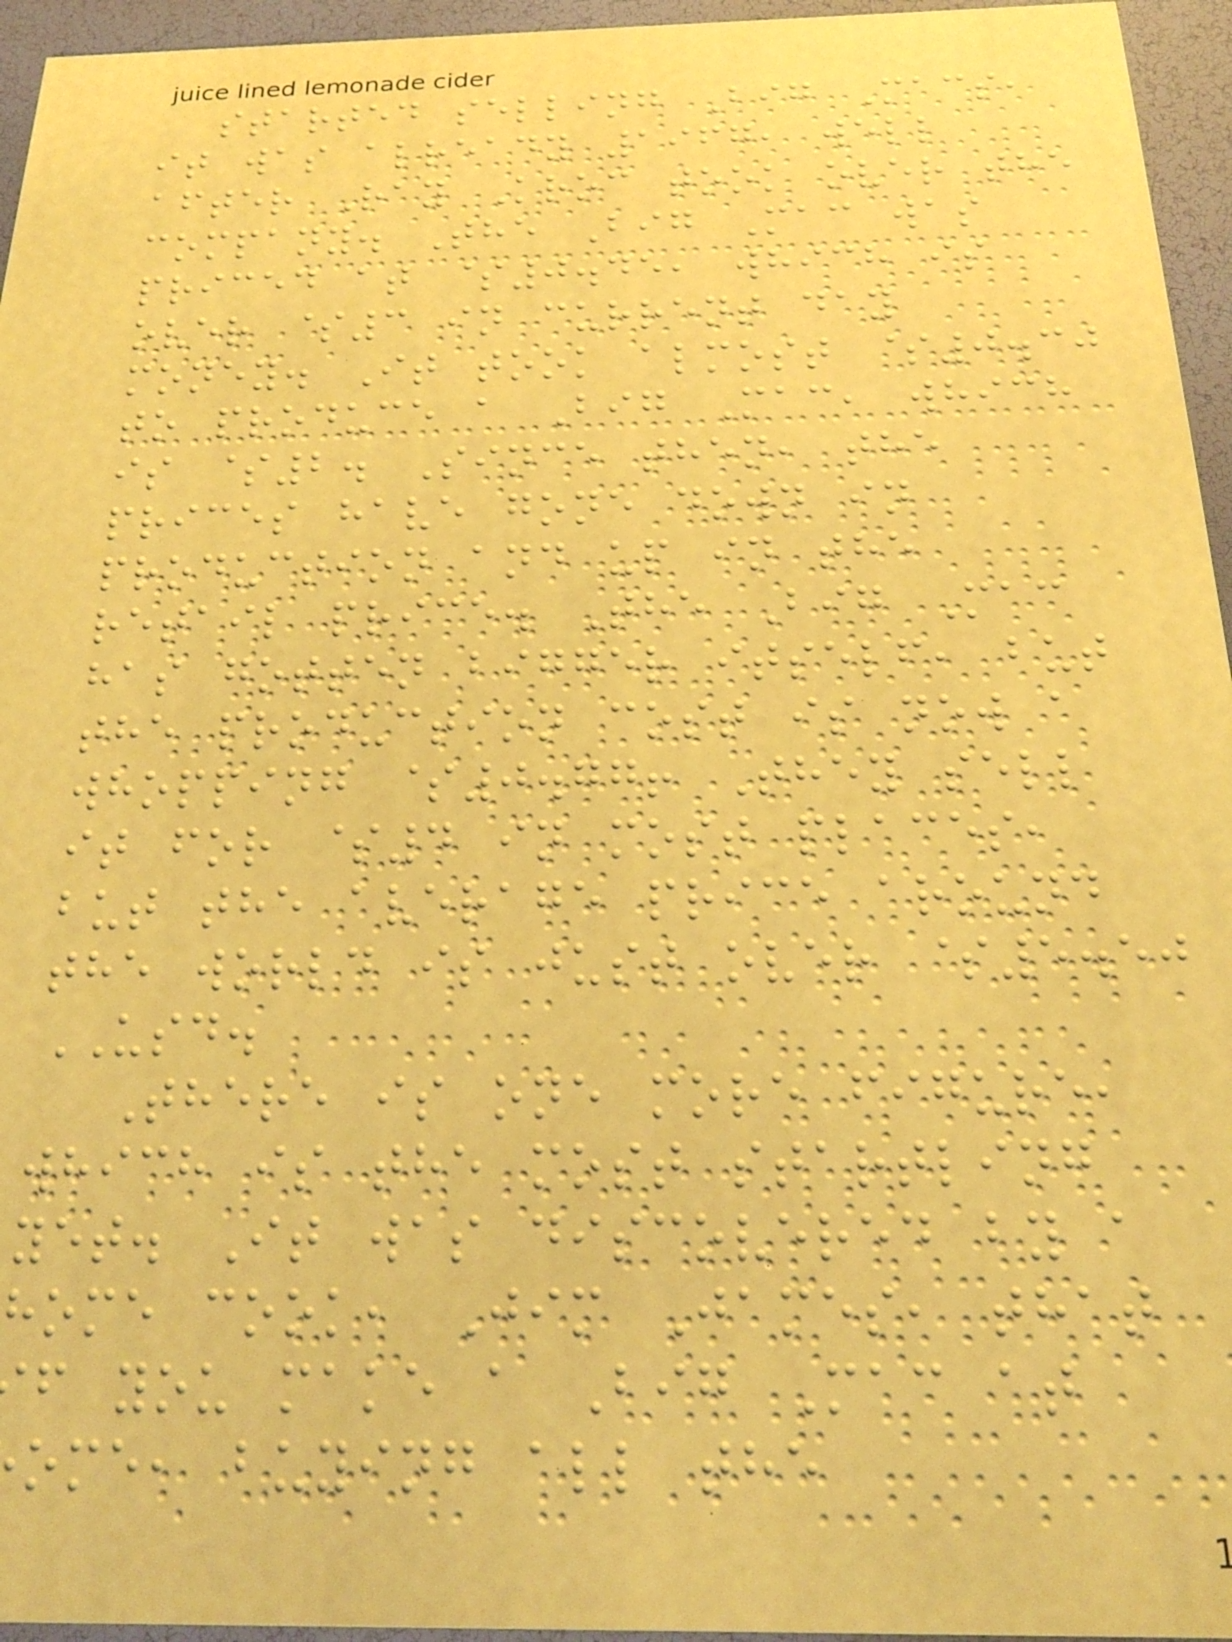started selling Big Macs,
it was already 1967, well
after Ray Kroc took over the
company. The Big Mac was
priced at $0.45, which is
over $3 in current day
money. It took almost $0.30
to produce a Big Mac, which
is $2. Since then, the
prices have gone down in
production and up in the
retail price. The Big Mac
has gotten bigger itself, but
the production cost is now a
whopping $0.77! They sell
it for $4 in most places,
but the average price around
the world is just over $5.50
USD.
There is one more figure,
which is the most startling
yet. It was discovered by a
home cook, Jim James, that
f you make a Big Mac at
ome, buying all the
